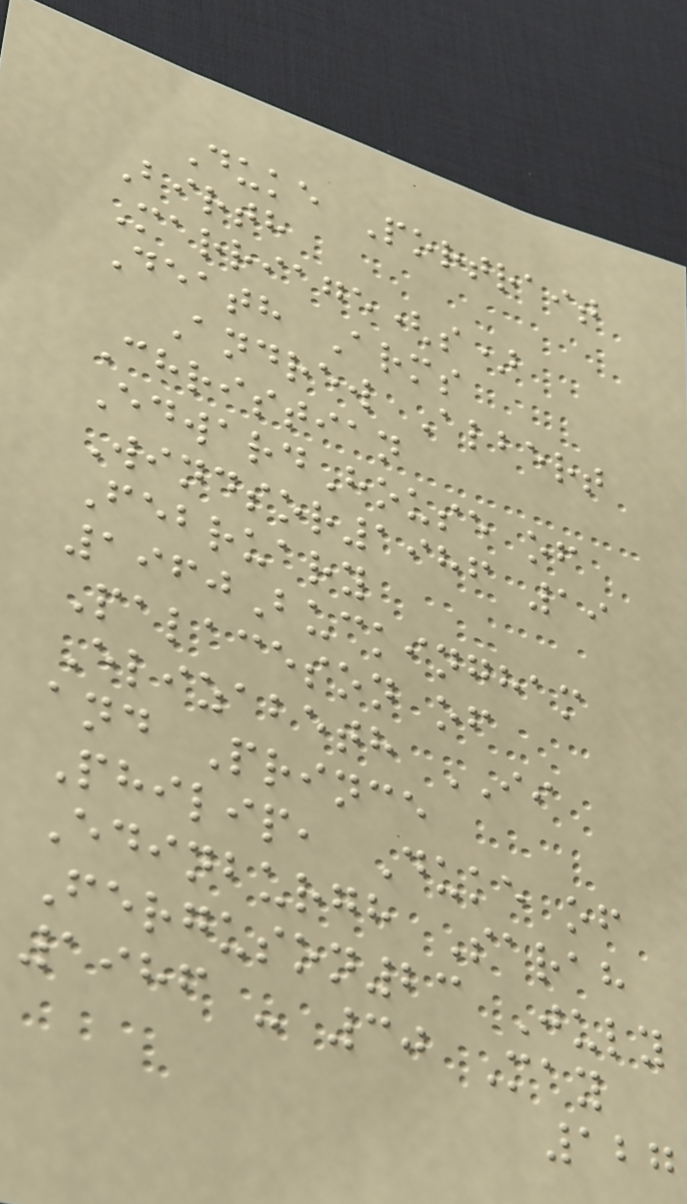Duke Portrait
Birth
Marriage(s)
Death Arms
Andrew Albert
Christian
EdwardHouse of
Windsor1986 19
February
1960Buckingham
Palaceson of
Elizabeth II
and Prince
Philip, Duke of
Edinburgh Sarah
Ferguson23 July
1986 - 30 May
127
